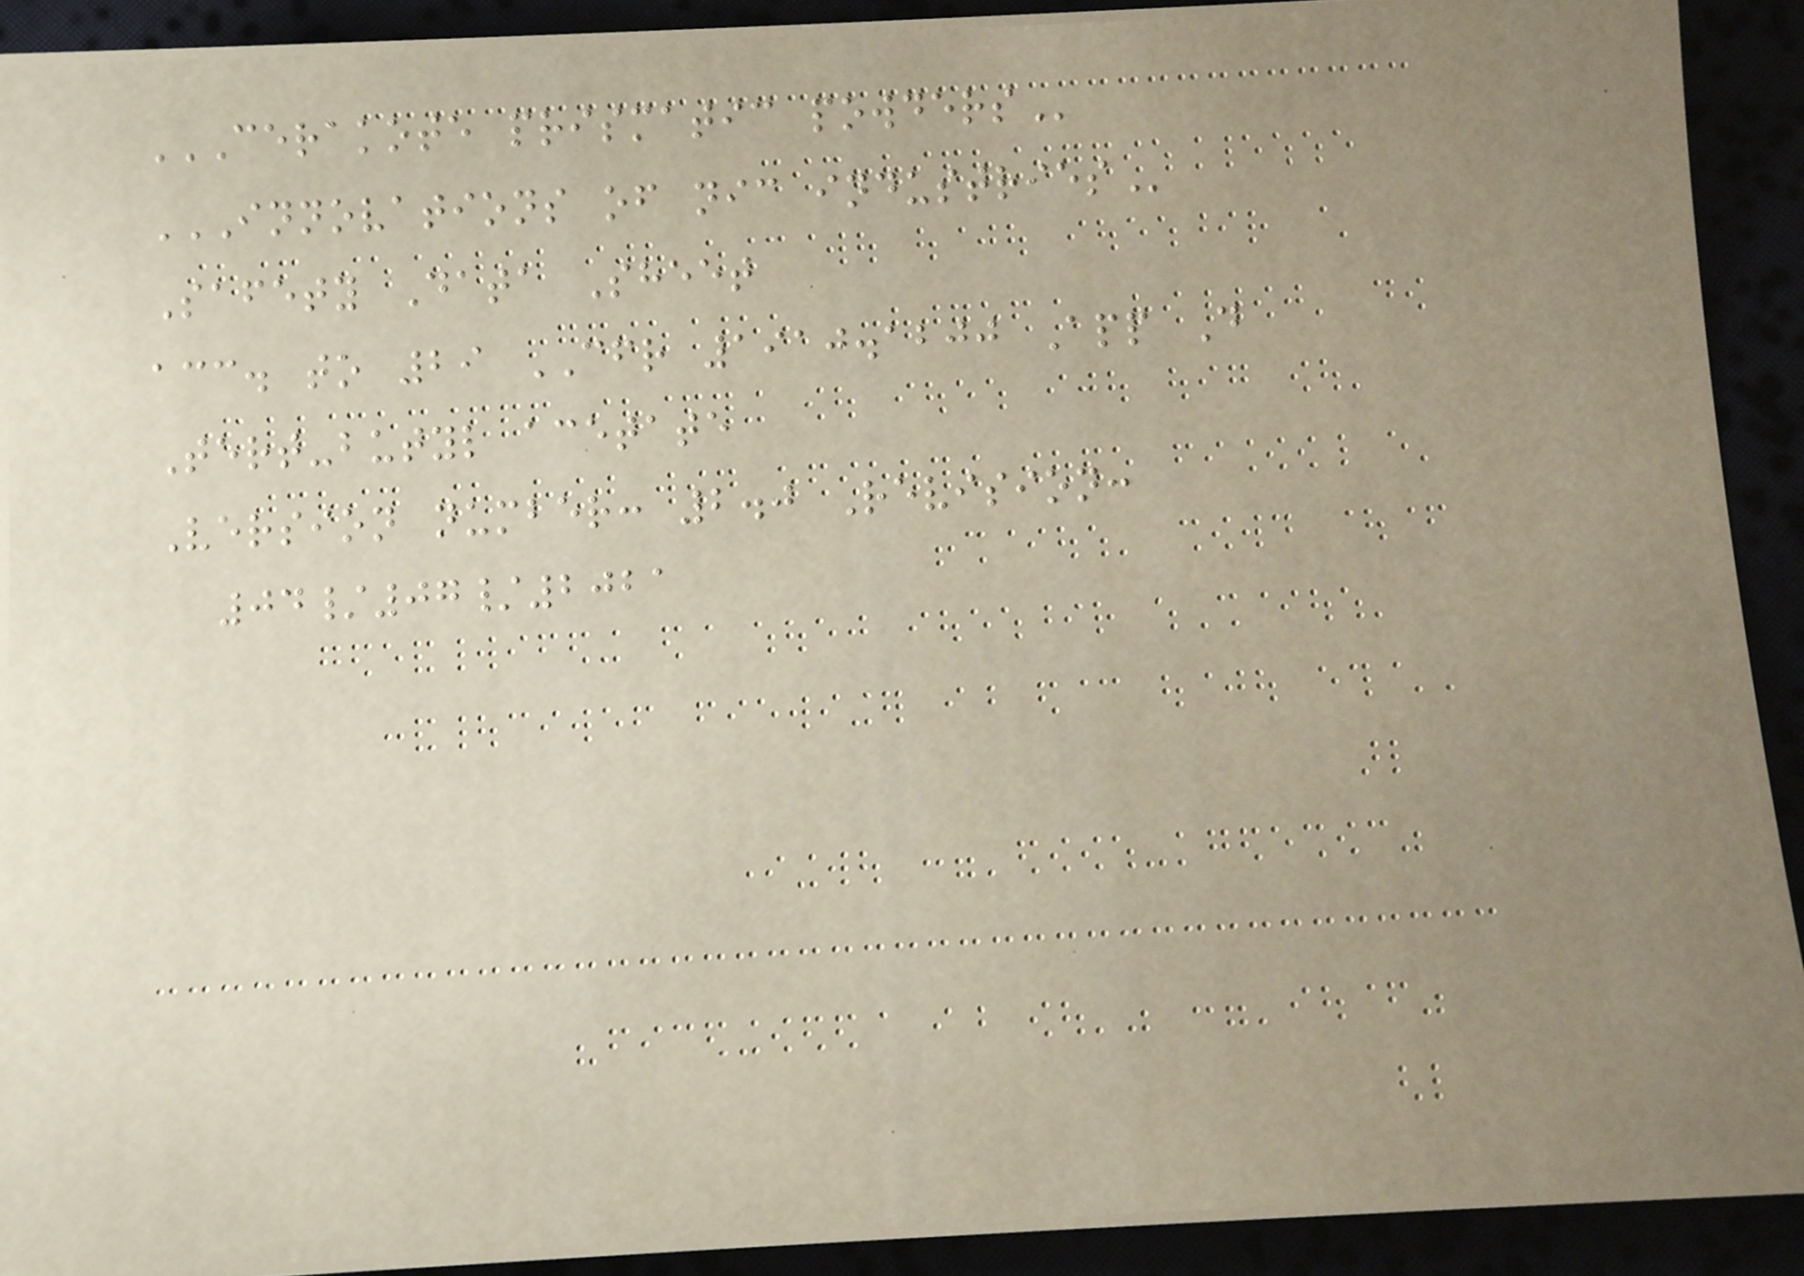CERAKOTE PRISMATIC POWDERS
INNOVATIONS OF NIC INDUSTRIES
Safety Data Sheet
acc. to 29 CFR 1910.1200 App D
Tert-butyl acetate
Version number: 2.0 Revision:
04/07/2021
